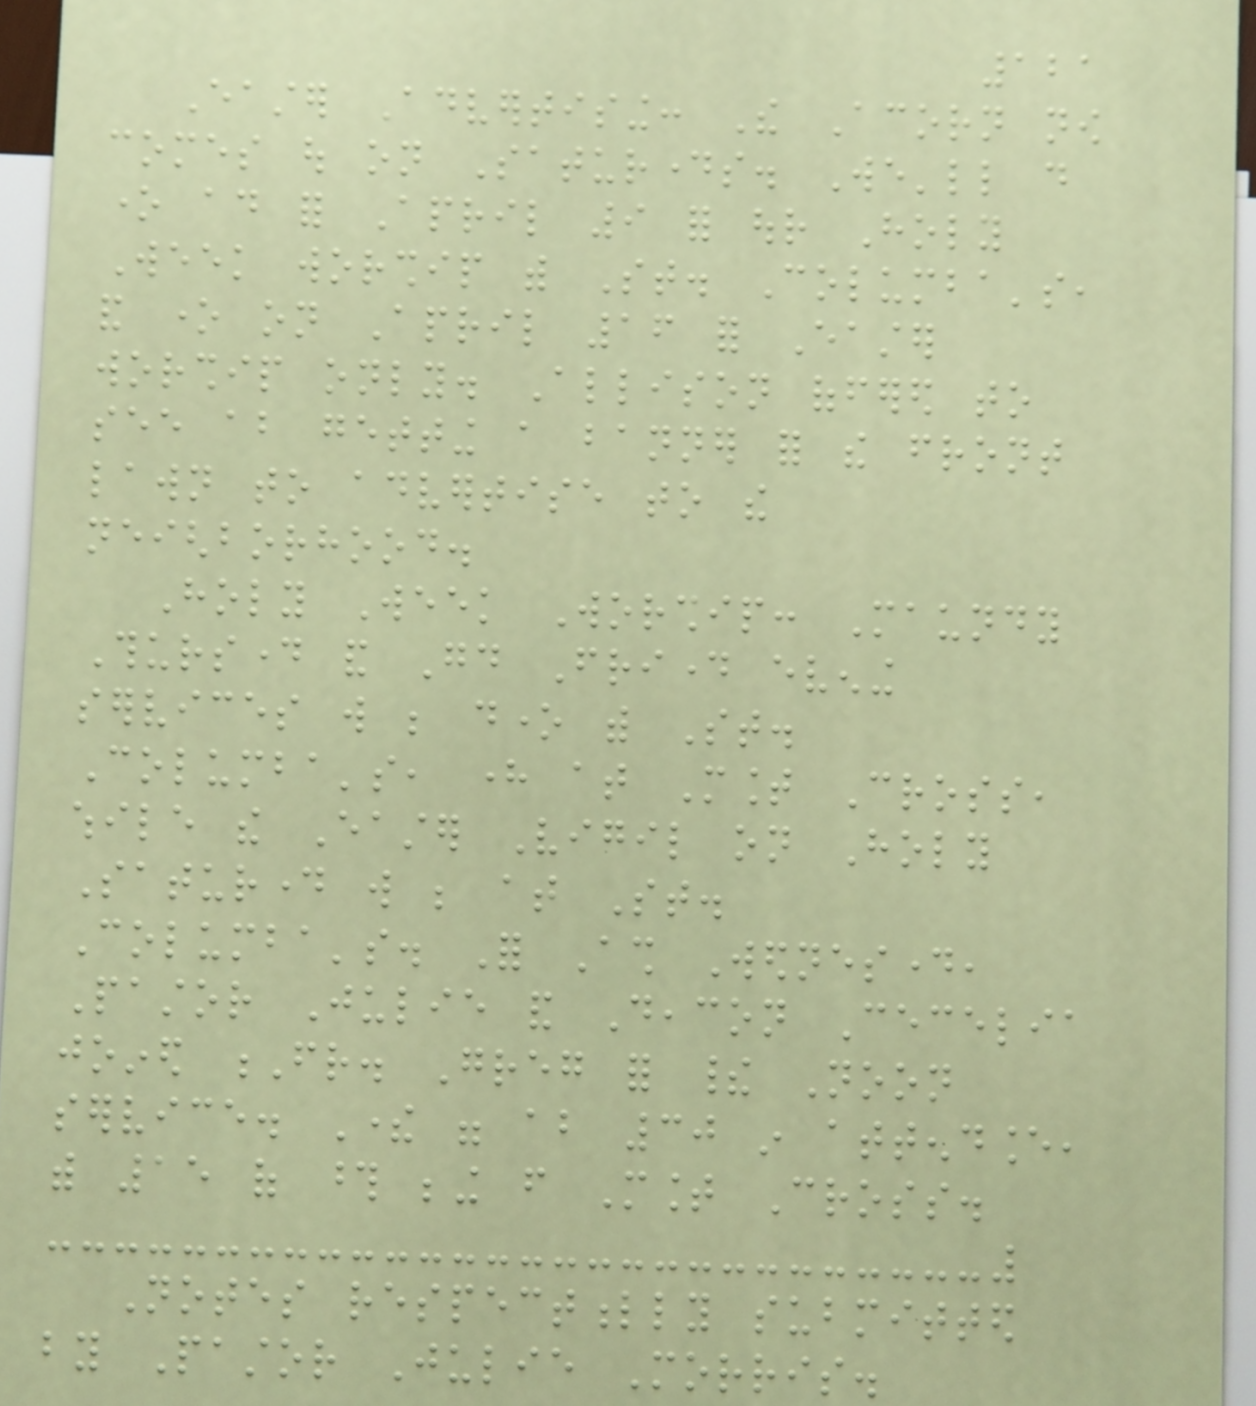121
Easter Advertising: The Acorn now
comes out on Saturdays. We'll do
one ad for April 9 for our Holy
Week worship with St. Columba's,
and one on April 16 for Easter
worship only. Allison offered to
see about getting a banner for the front
lawn to advertise to the
neighborhood.
Holy Week Worship: Maundy
Thursday and Good Friday evening
services will be done with St.
Columba's, here at Mount Cross,
while the Easter Vigil on Holy
Saturday will be at St.
Columba's. For Ash Wednesday,
Pastor Julie and Deacon Cecelia
joined Fr. Greg for their Noon
service. There were about 30 in attendance,
with 15 of those being from Mount Cross.
Notes respectfully submitted
by Pastor Julie Morris.
